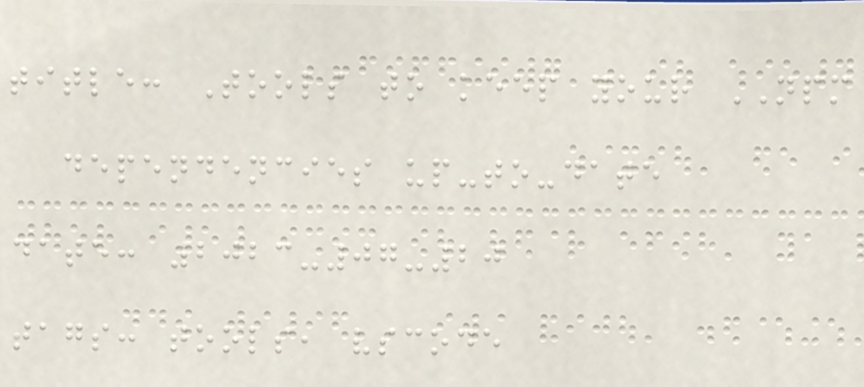title: Tools to keep your NPM
dependencies up-to-date
date: 2023-07-20
tags: tools, vscode
